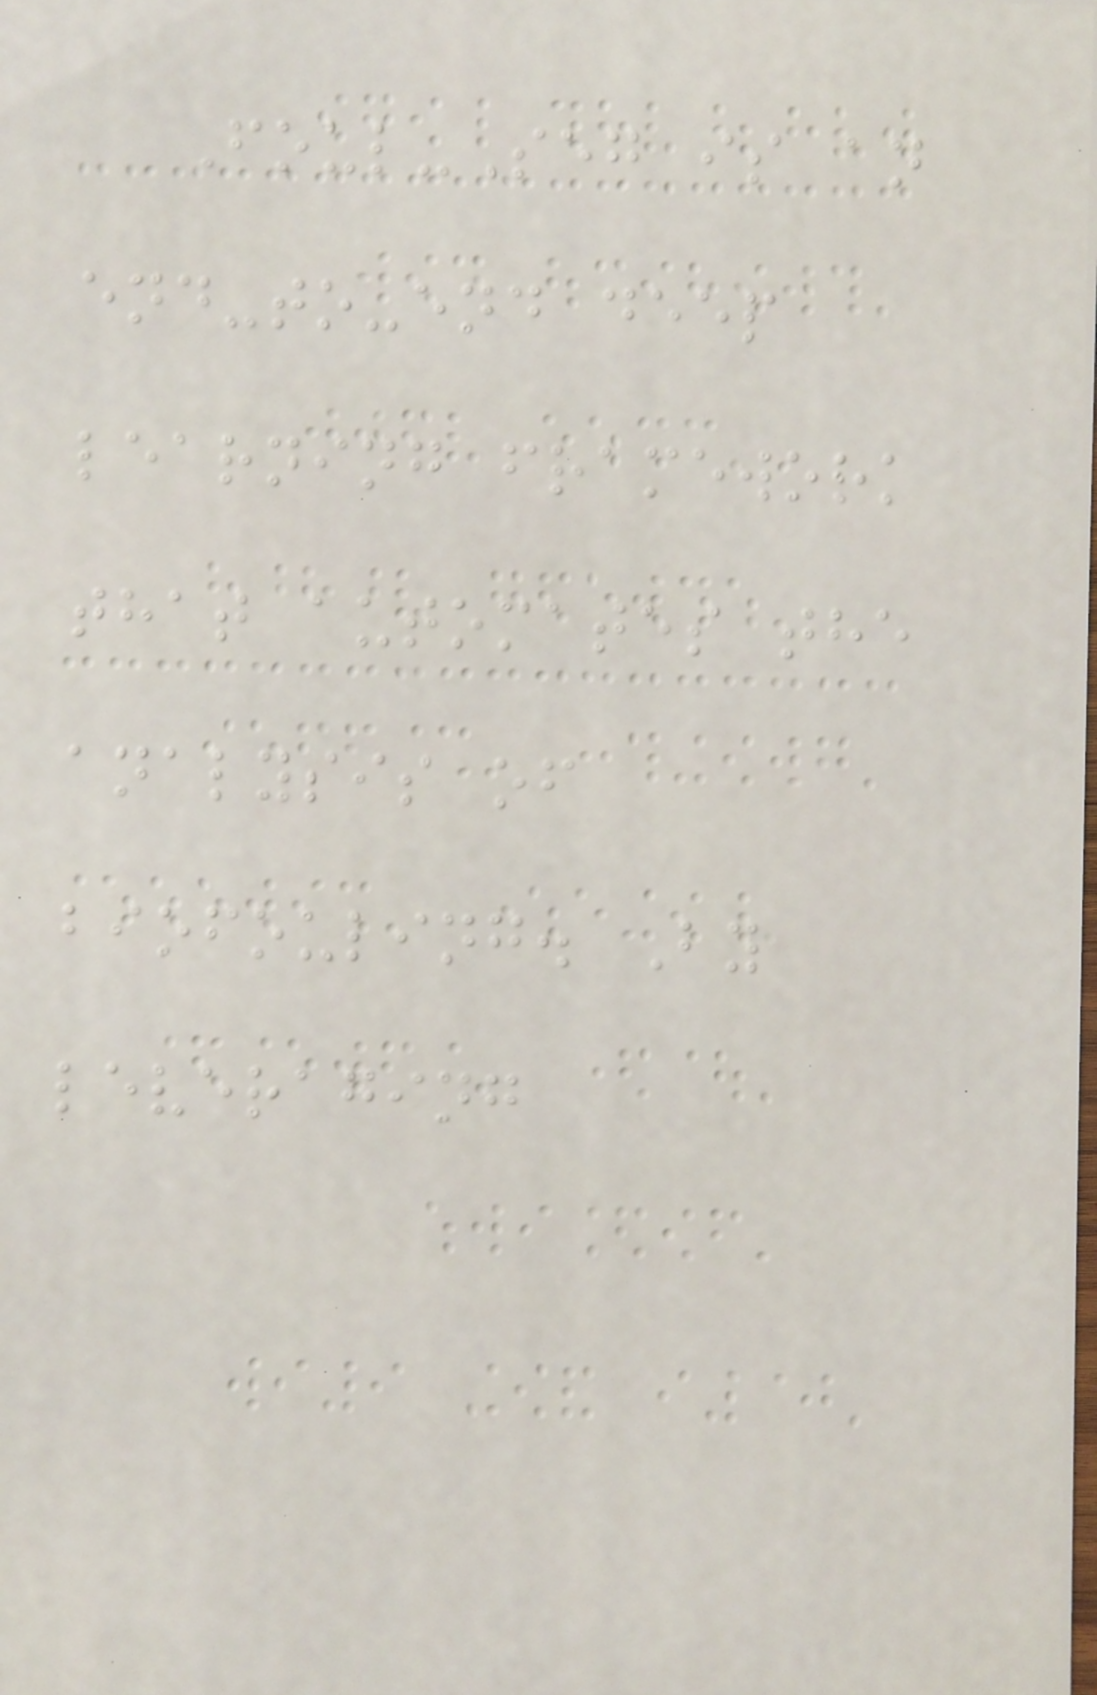Foul-Seg is an
end-to-end deep
learning framework
that automates the
analysis of
biofouling. By
leveraging
